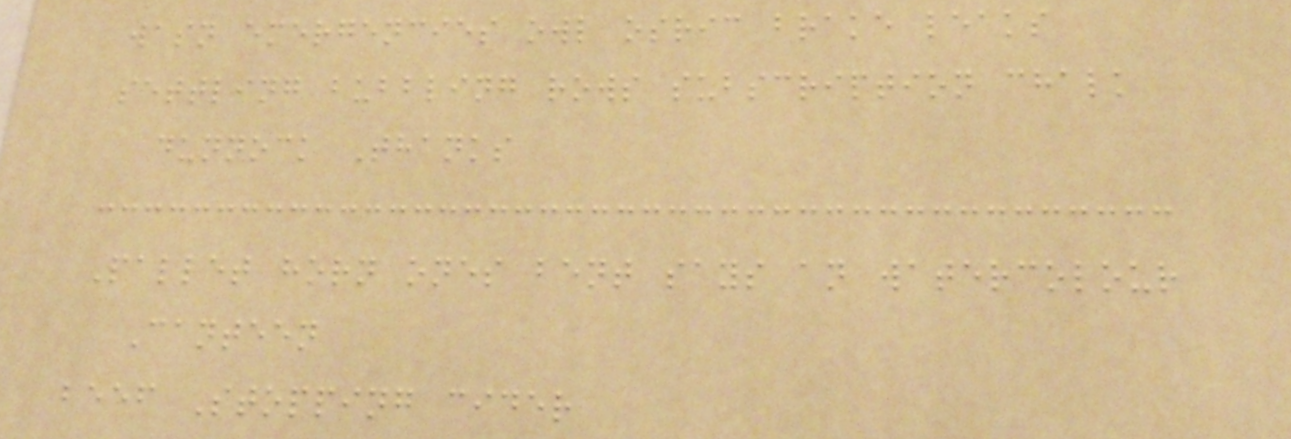wasn emergencies owl osric brake leaks
settling bubbling rows subscription chalk
dunnock Thanks
Pallet horn ones bent says an watercolour
Canteen
beef Stopping cider
